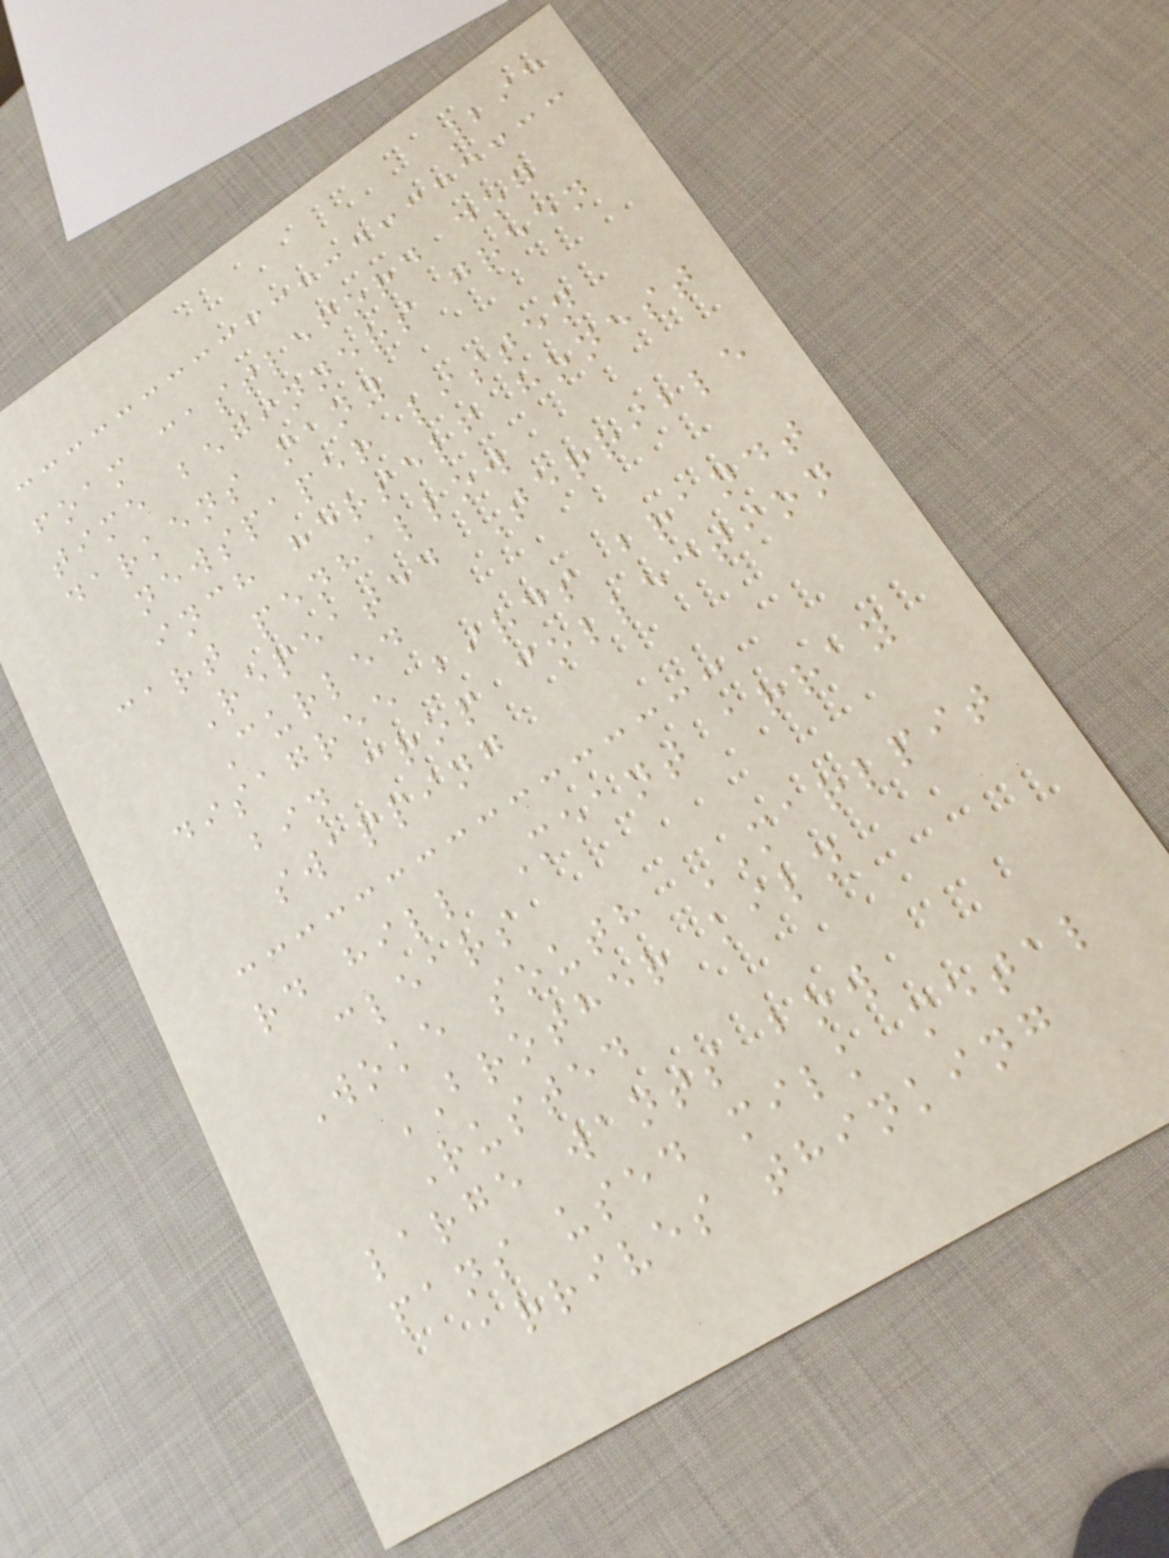293
foam castleford dog
time beginners green
darkens many
newspaper listen
inch herself honest
cart penhallow
Repeated Terrible
Curled
disagree birds brandt
bin crop collection
swapping
rd hill Meant array
clears
Woke south MARLPIT
BROTHER kiln
Rusted
large wants bow
pans used milk metal
arrives thinking
